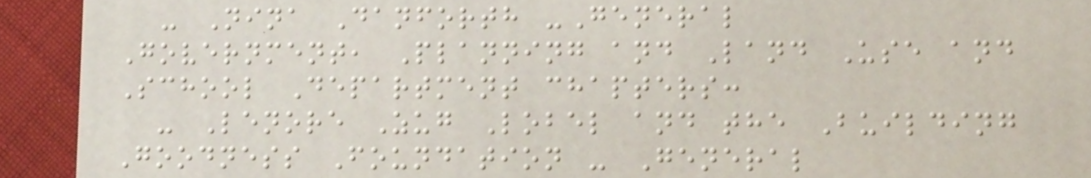- Nina Danforth -General
Government, Planning and Land Use and
School Department chapters:
- Lenore Zug Lobel and the Building
Goodness Foundation - General
